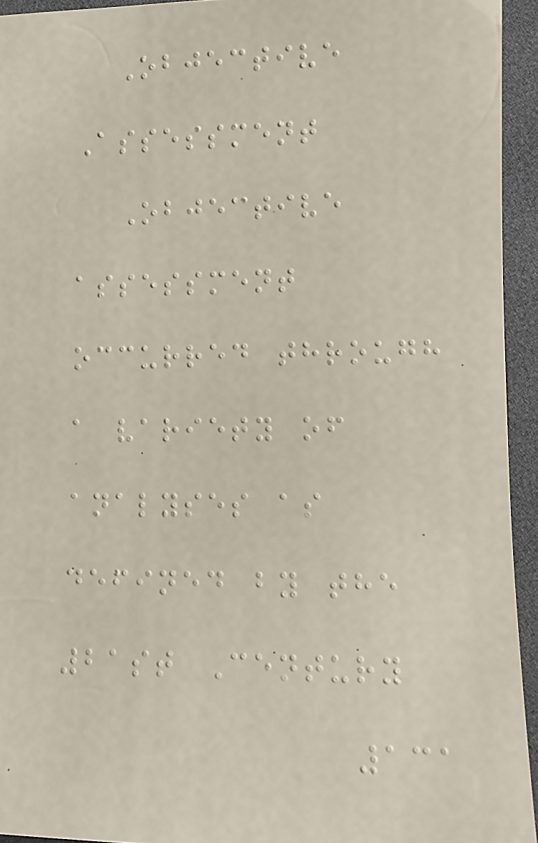Objective
Assessment
Objective
assessment
occurred through
a variety of
analyses as
defined by the
21st Century
131
